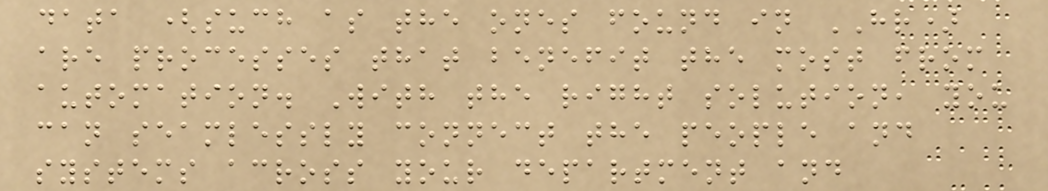data (such as the ones found in HR)
are processes that benefit the most from
automation. With the right solution, you
can seamlessly connect the people and
systems across your department and
